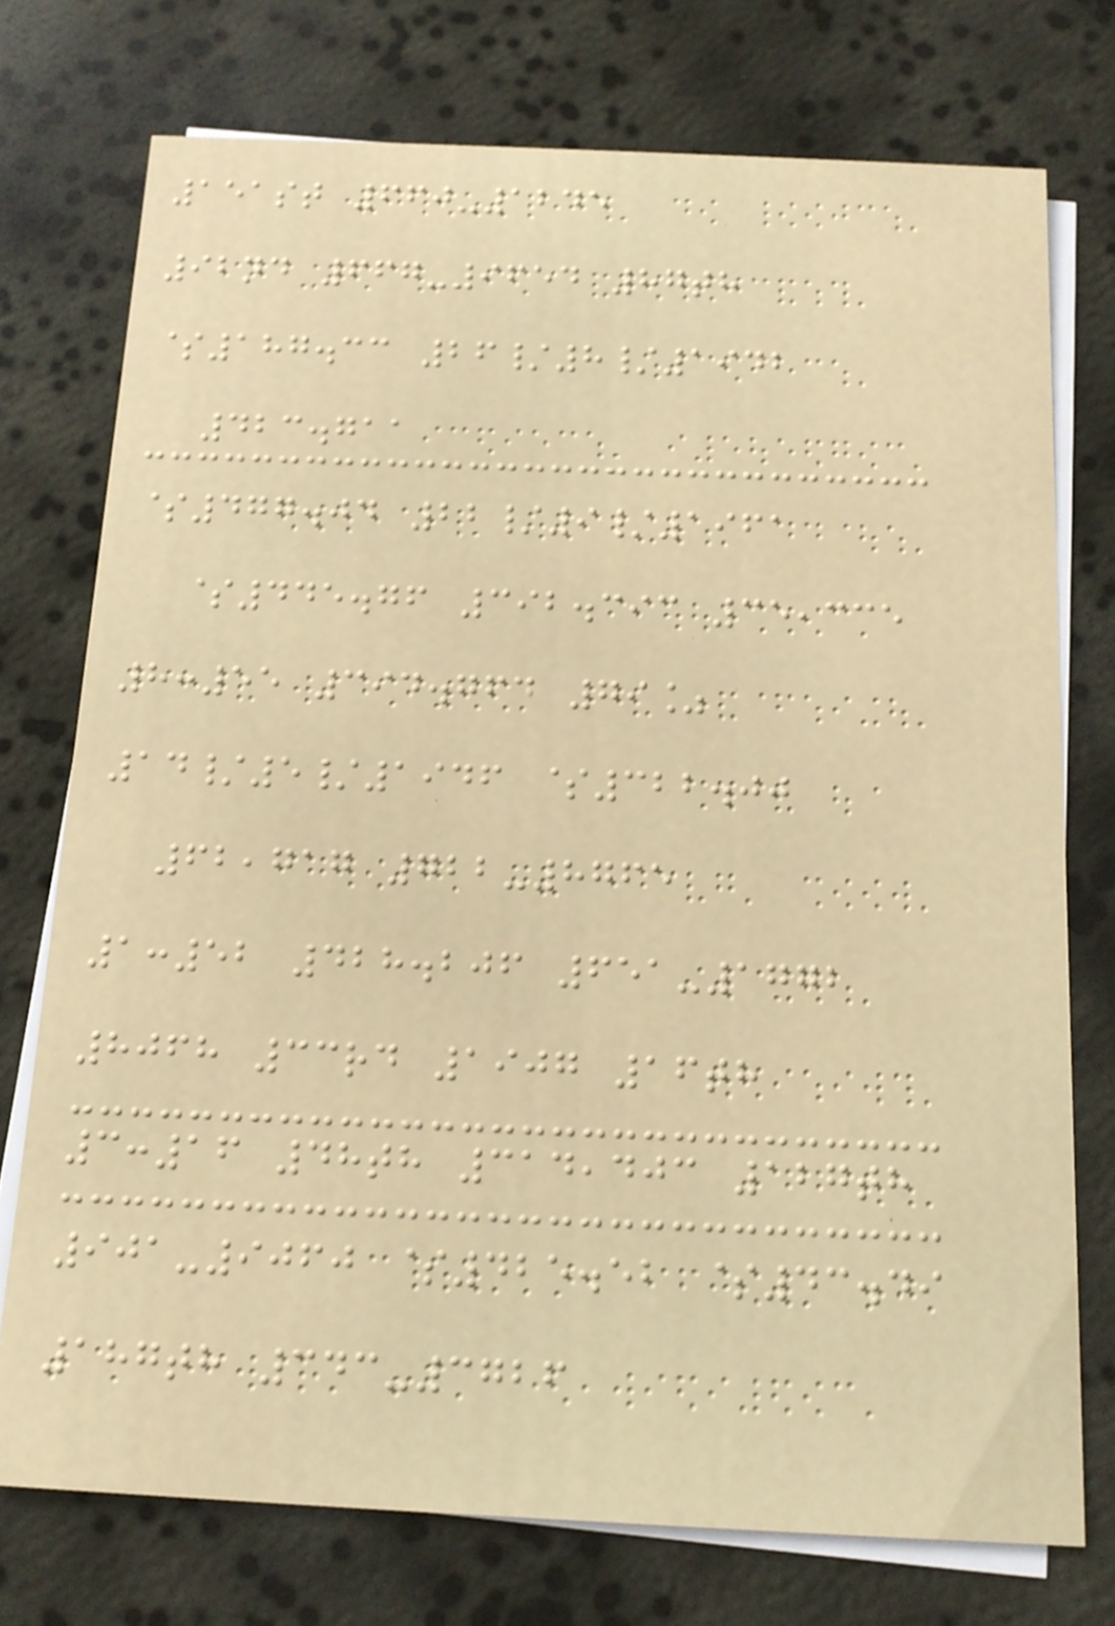151st 660-1245
92nd 667-9654 87th
$187.33 26/8/1942
423.711
$477.04 22/9/1961
$445.76 392.393 35,335
8:55 394.764 79%
14/5/1946 $322.00
62,717 722-8765
1:52 428.206 651-1772
8068 33rd 1907 16th
3:16 48th 314,403 127th
901-9060 $425.52 $43.49
187th 343-3726
